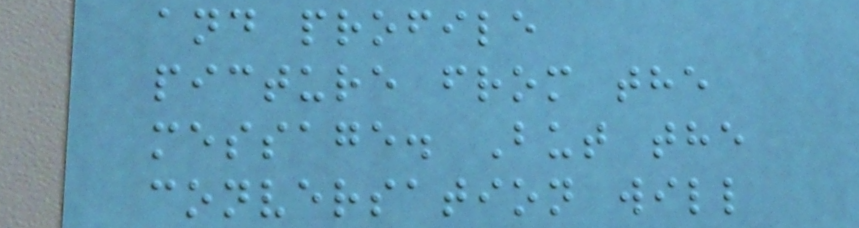and profile
picture from the
message. But the
conversation will
